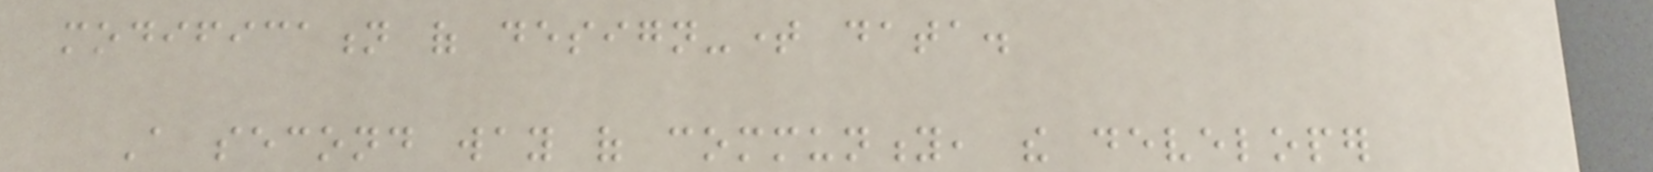modification of design-time data.
A second way of community, the developer
